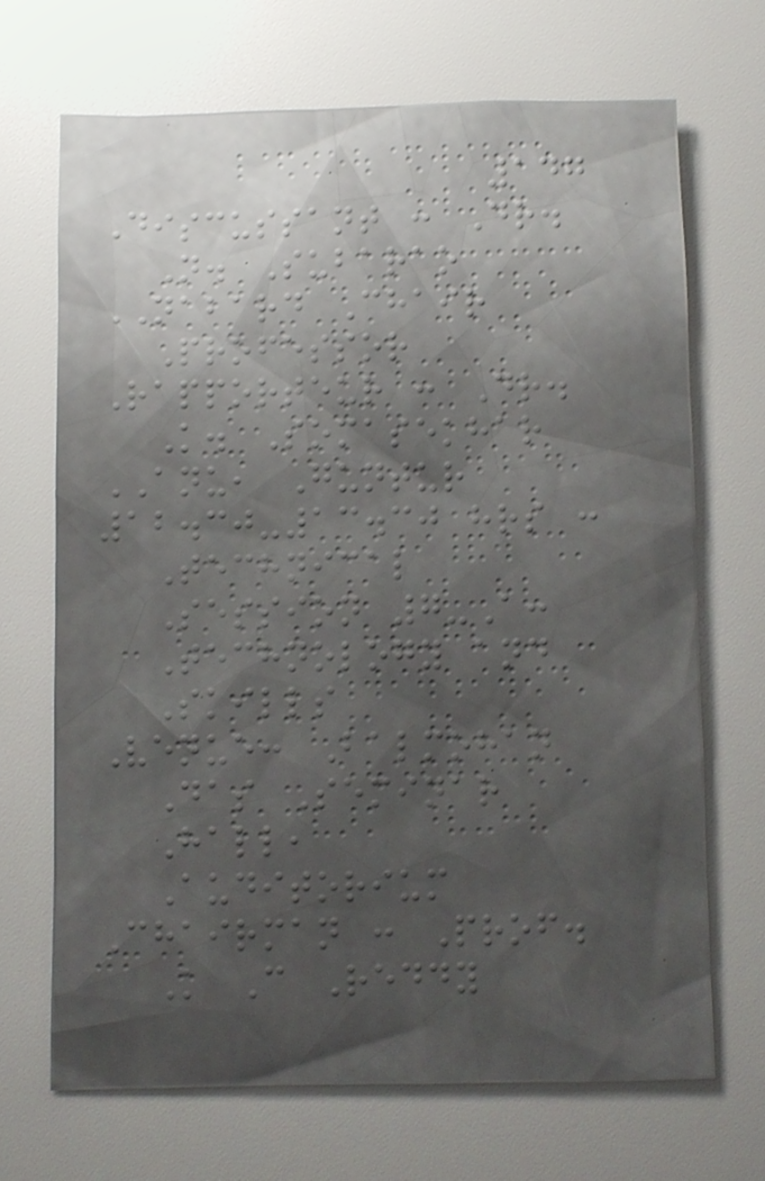147
Discussant : Dr.
N. Subarao
NABARD Chair
Professor
Rapporteur : Dr.
K. Somasekhar
ANU, Guntur
12.30-13.30 hrs :
Technical
Session 7-A:
Technology and
Skills
Venue: Balmohan
Das Seminar
Hall,
Auditorium
Chairman : Prof.
K C Reddy
